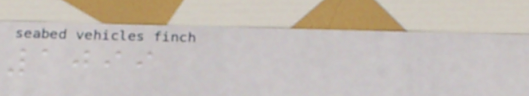1099
